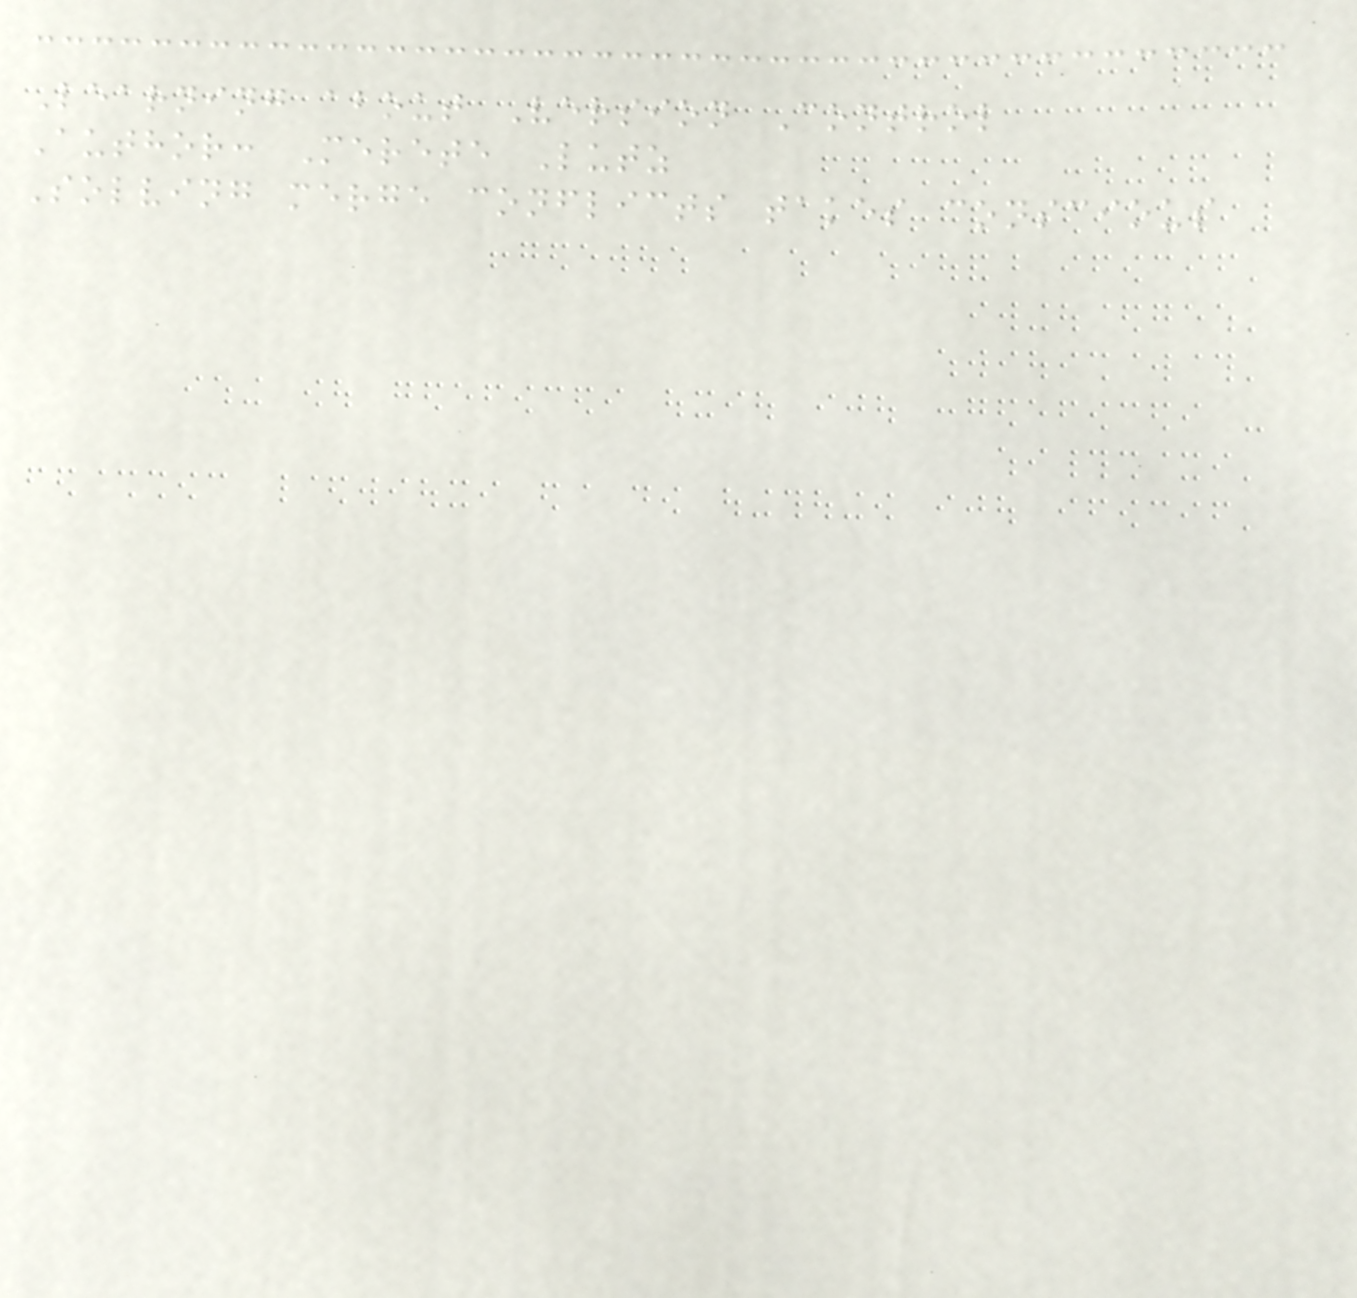Learning about Version Control
Author: Merete Lutz
Solving merge conflicts takes conscious
